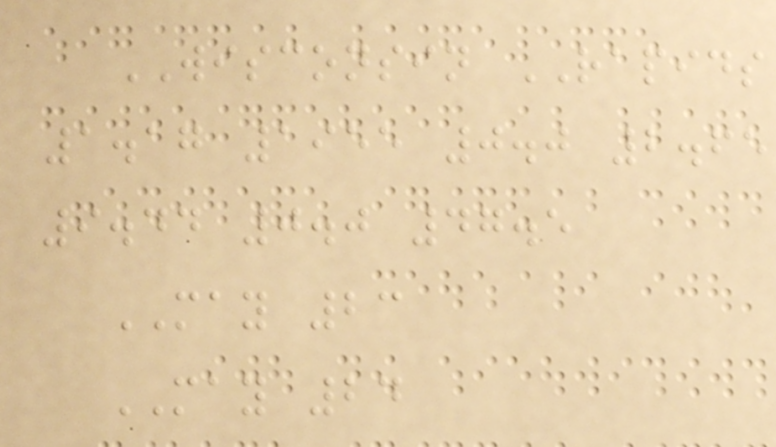WISCONSIN RAPIDS
1.17 1955 0.0 2.65
9.44 0.0 47.5
MAY 23
MAY 24
